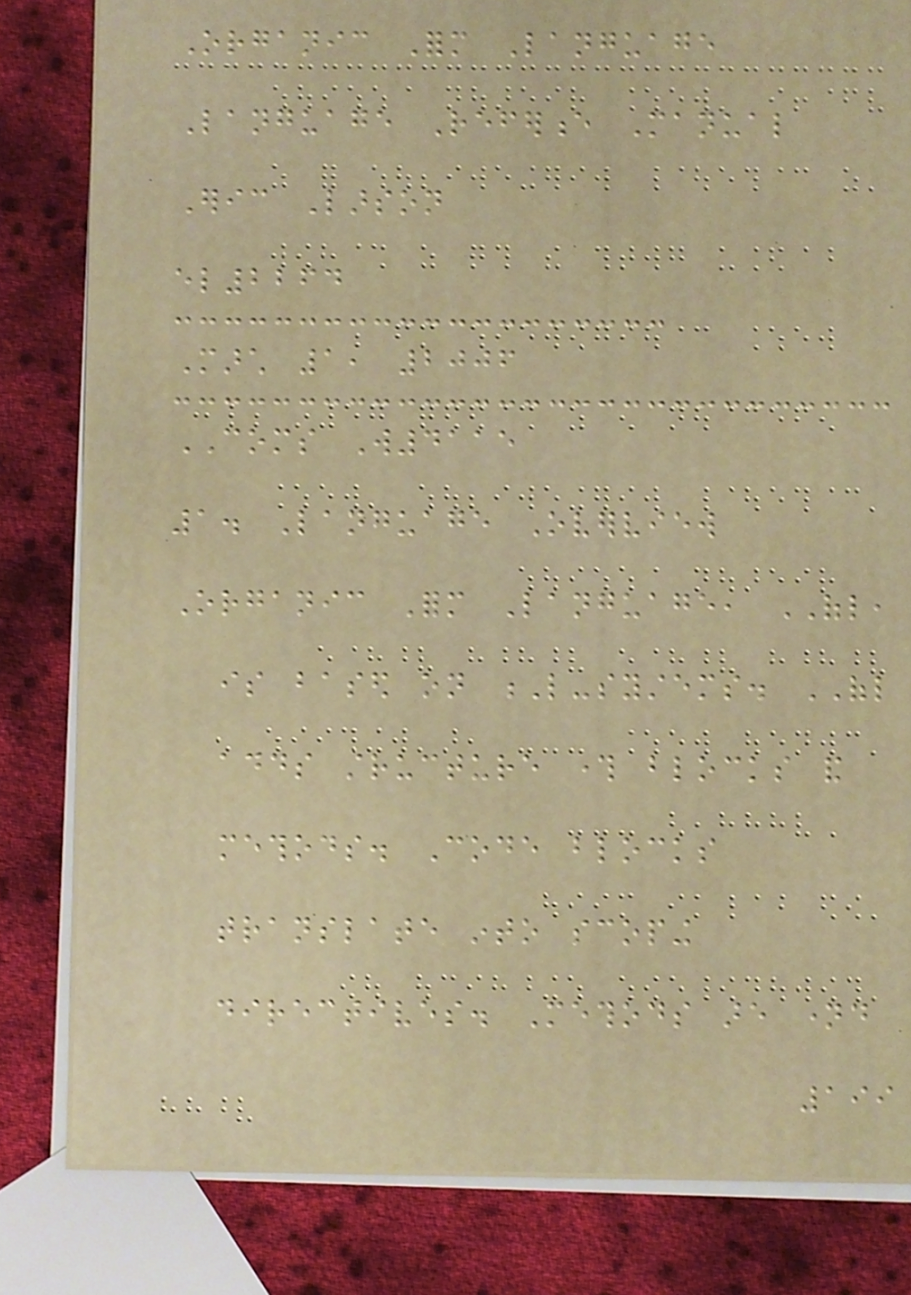Organic Form Language
Language Reference Manual
Eric Larson
el2264
March 1, 2006
COMS W4115
1. Language Overview
Organic Form Language, OFL,
is based on L-systems. OFL
adds structure through blocks and
methods. Code blocks
translate into scoping
directives. Methods are named
199
